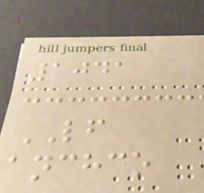1041
LF
anchco
